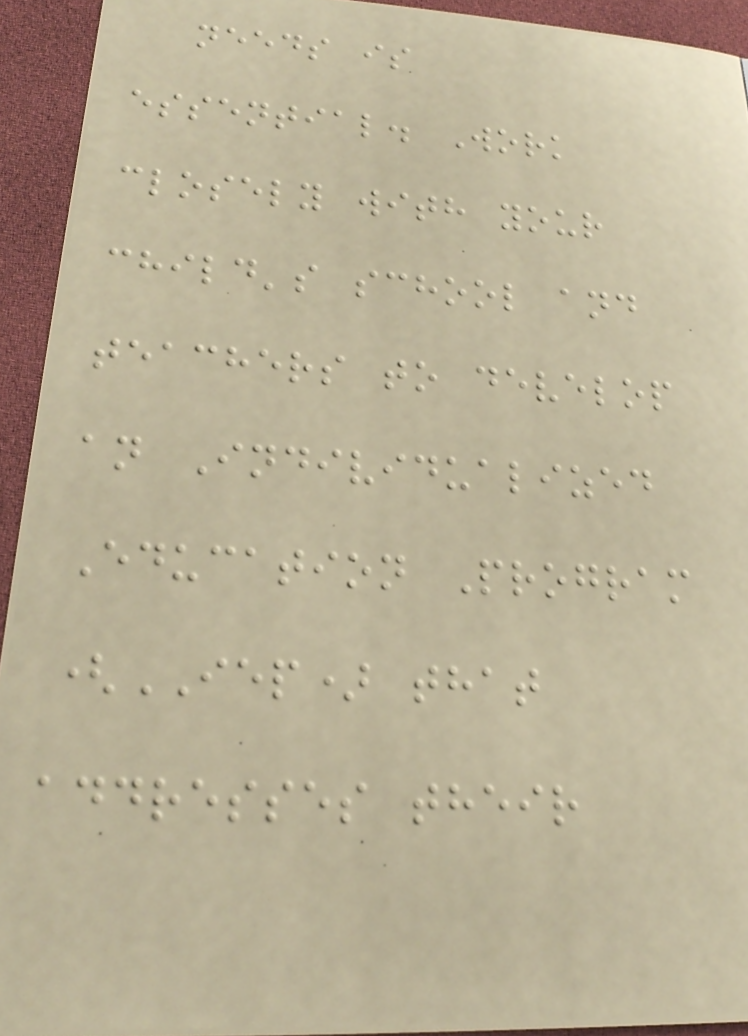needs is
essential. Work
closely with your
child's school and
teachers to develop
an Individualized
Education Program
(IEP) that
addresses their
